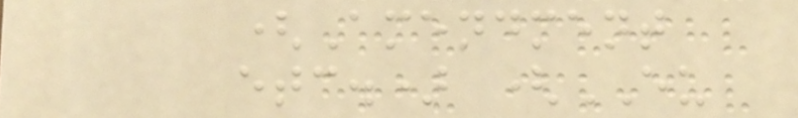(Amendment
etc.) (EU
